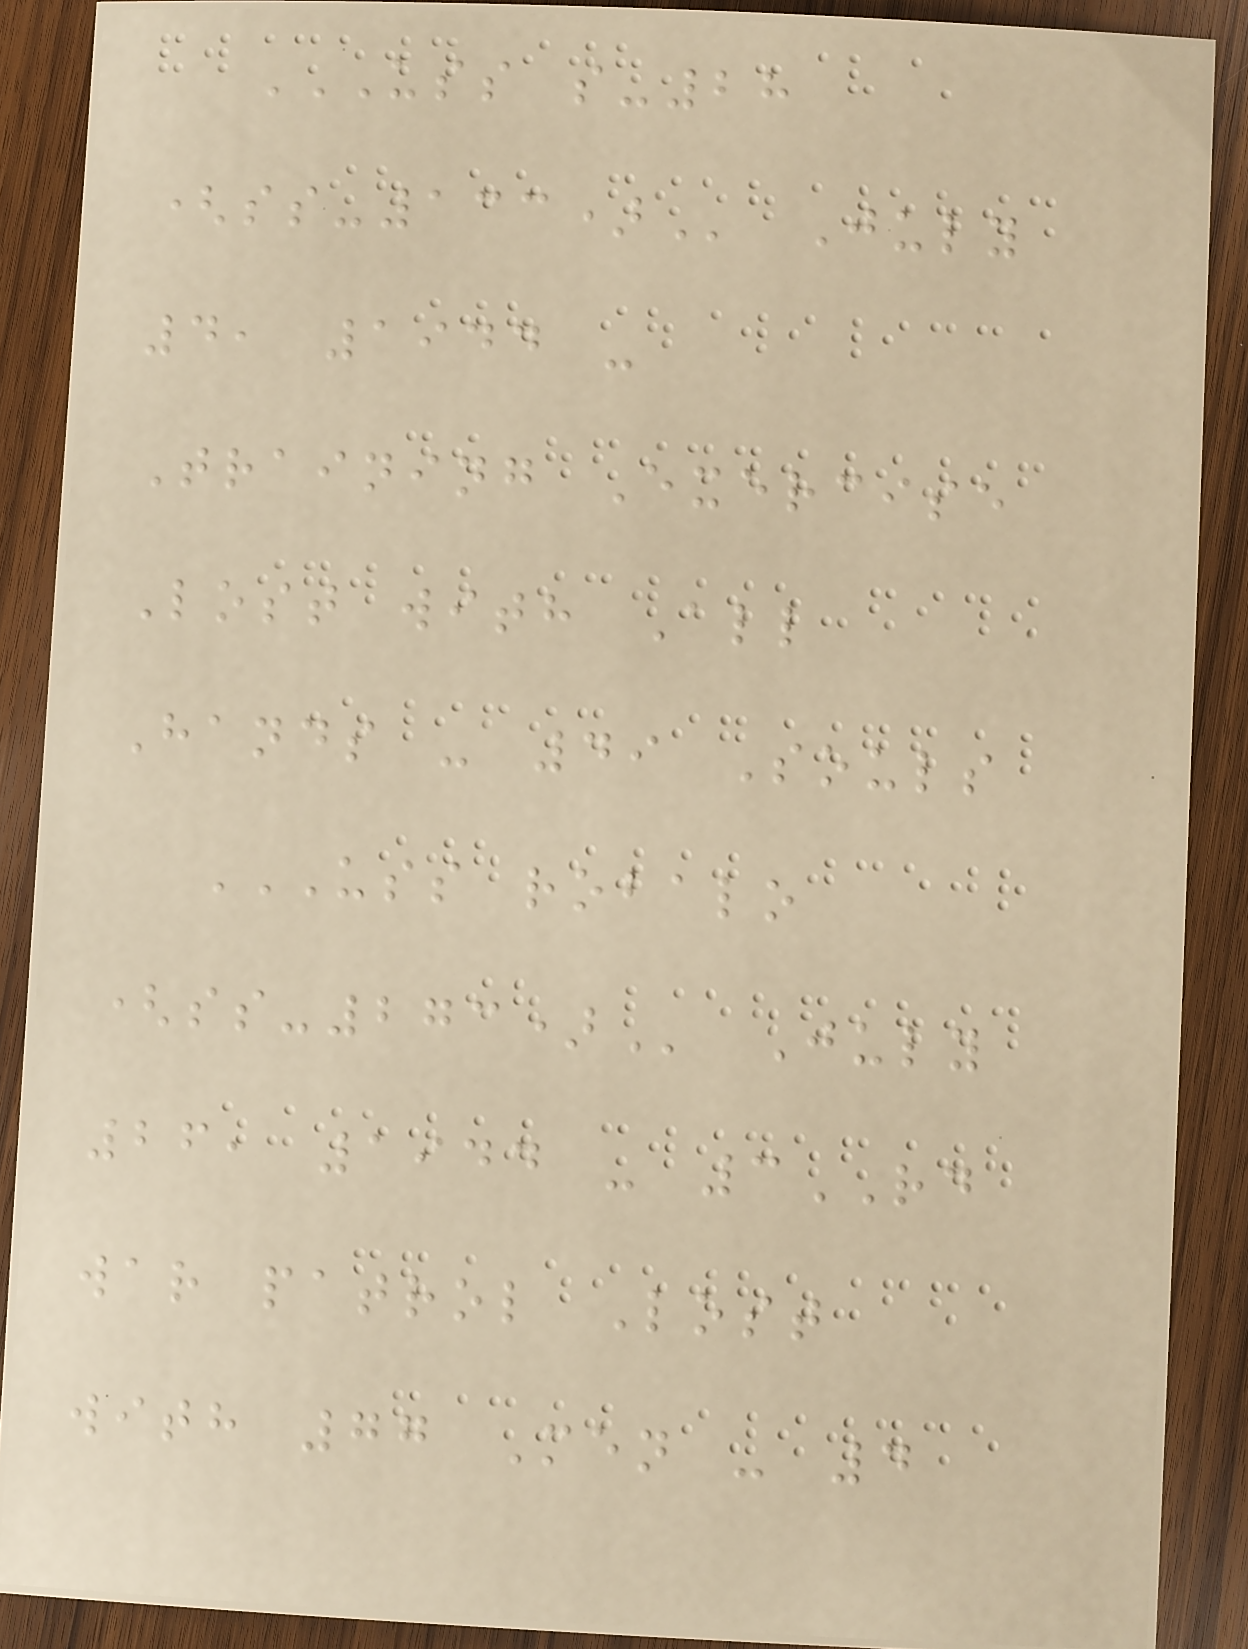USS S-28
(SS-133) July
4, 1944 -
Training Exercise
Lost with All
Hands - 49 Souls
USS ROBALO
(SS-273) July
26, 1944 - 3RD
war patrol Lost
with 77 Men - 4
